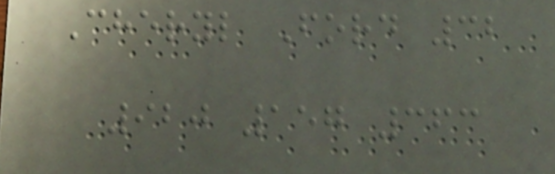Cheryl Ford 32
920 157 363
